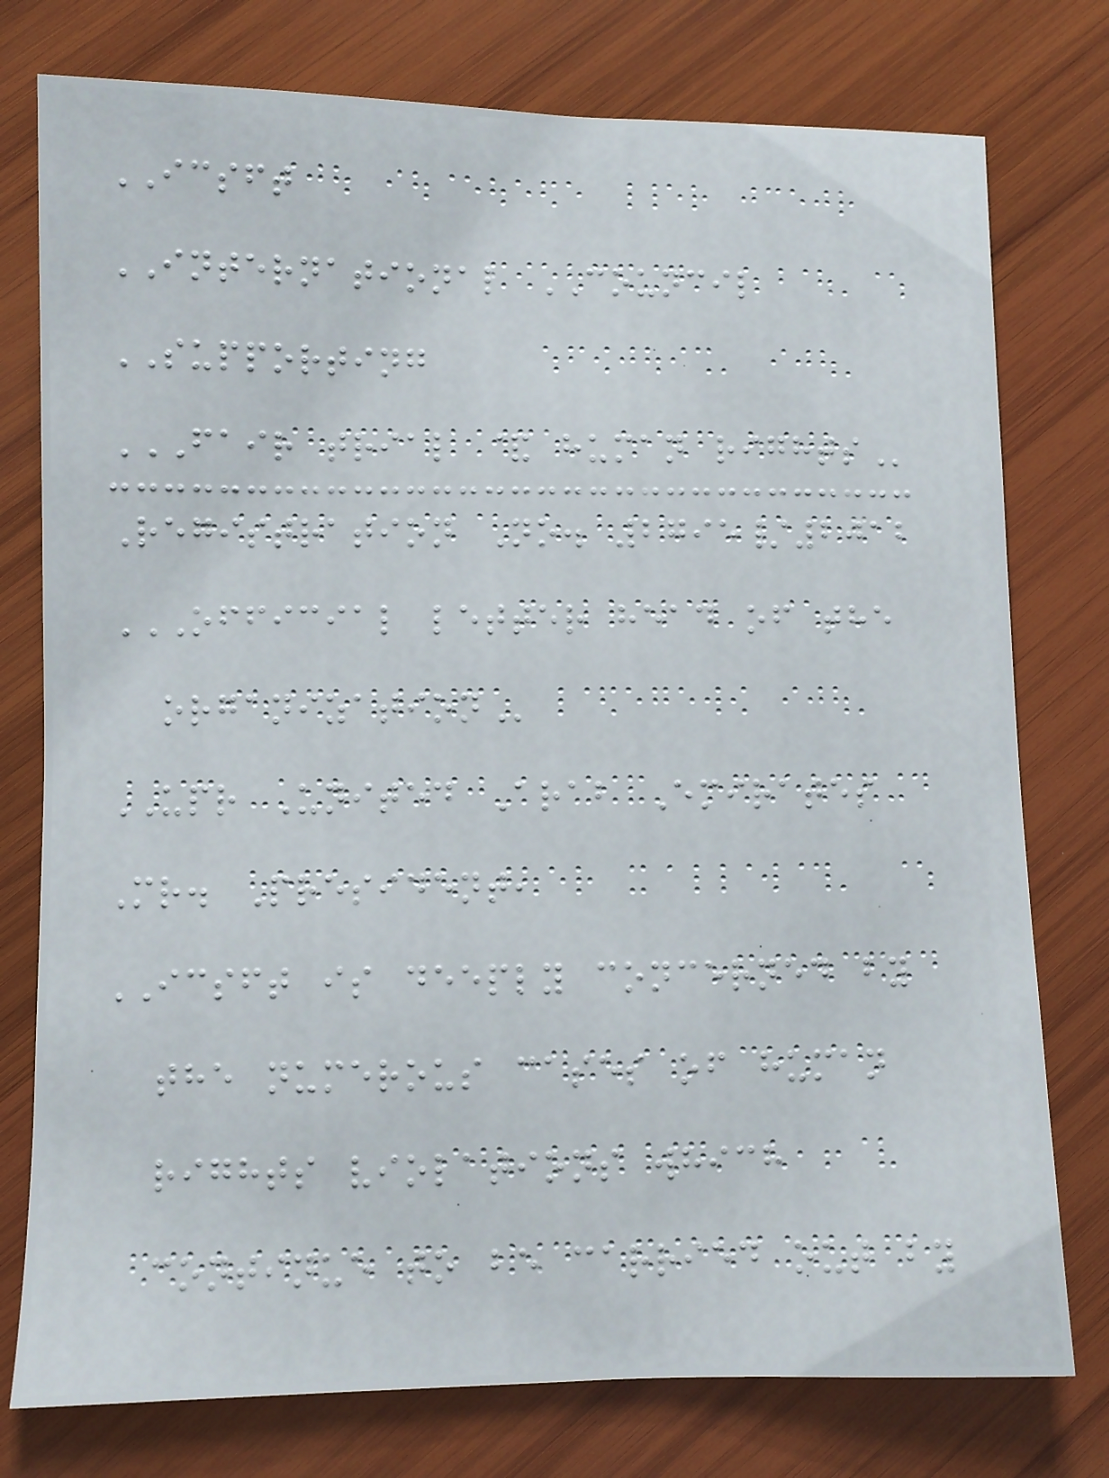ICSFT
INTERNATIONAL COUNCIL
SUPPORTING
FAIR TRIAL & HUMAN RIGHTS
Registration No. 2795/2012
OFFICIAL LETTER HEAD OF THE
ORGANIZATION
UPR United Arab Emirates
Mr. President,
ICSFT is deeply concerned by
the numerous cases of human
rights violations which
continue to be carried out by
